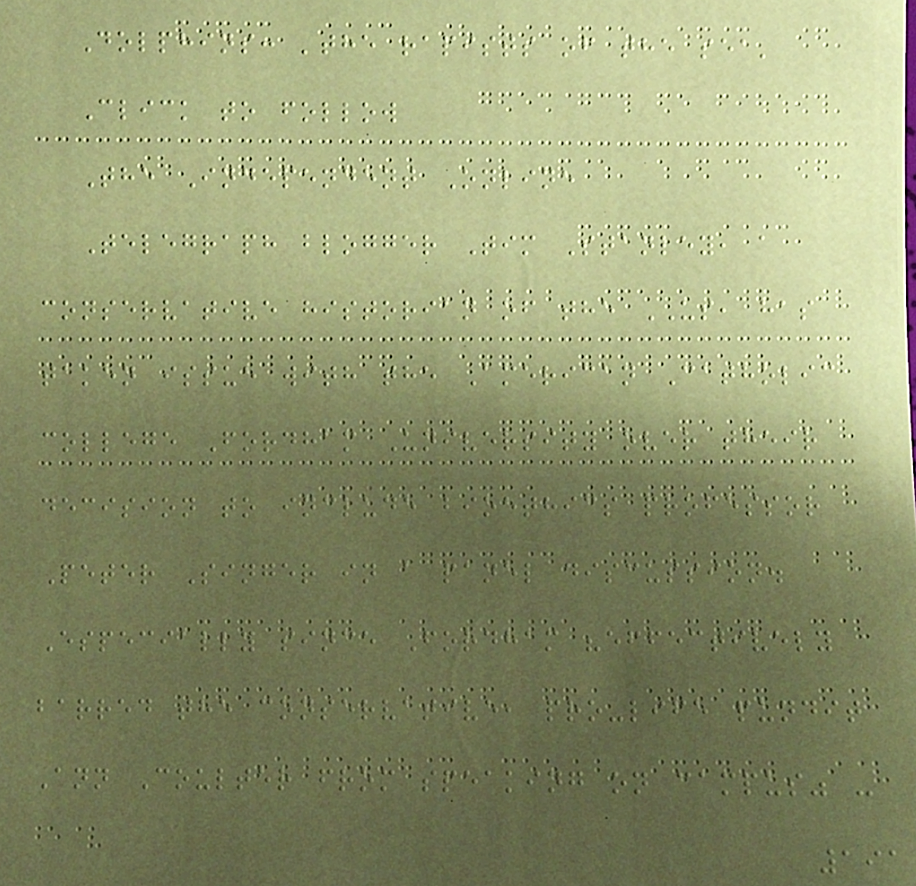Dolphins: 'the rapists of the sea'
Click to follow
The Independent Online
Telegraph blogger Tim Stanley, a
conservative historian of the US, has
taken issue with the American Catholic
college Fordham University over their
decision to include bioethics professor
Peter Singer in a panel discussion.
Especially since Fordham "effectively
barred the conservative, pro-life pundit
Ann Coulter from speaking on campus" -
191
